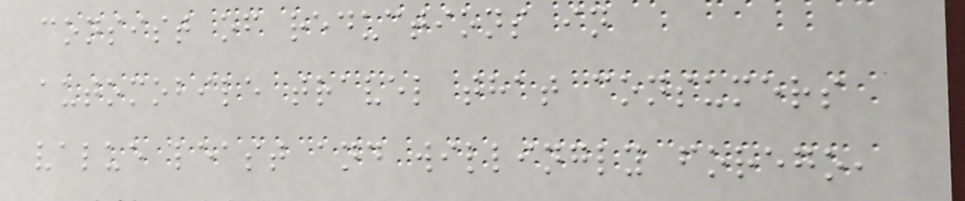consist of reductions in
automobile travel that consumers
value least and willingly forego,
